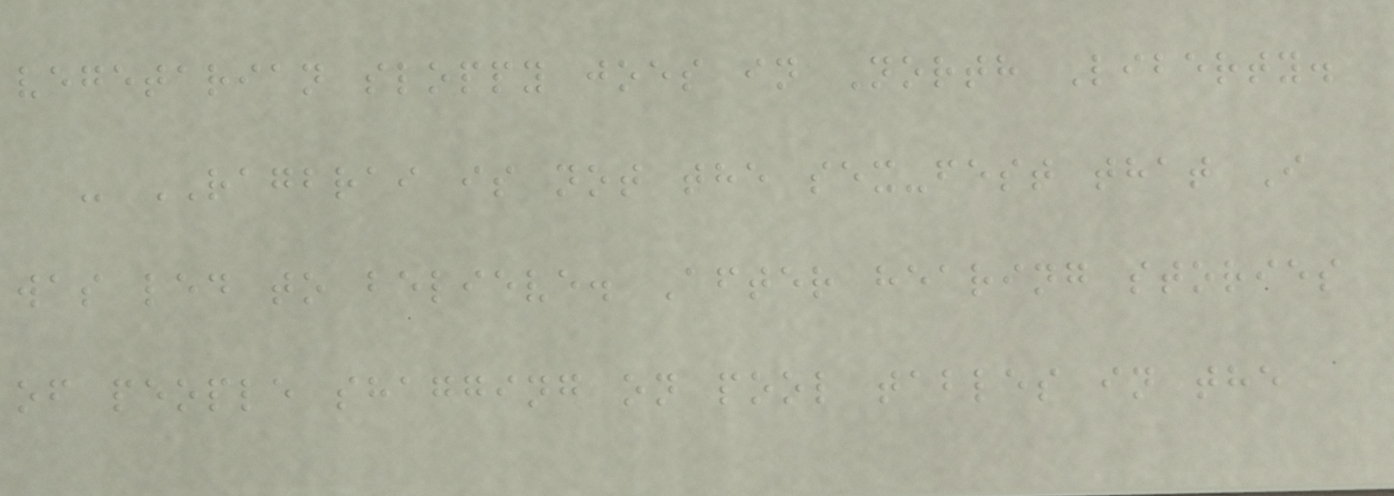vegetarian sloppy joes in North Liberty.
- RAGBRAI is not the sex-fest that I
was led to believe. After hearing stories
of people shagging on pool tables in the
